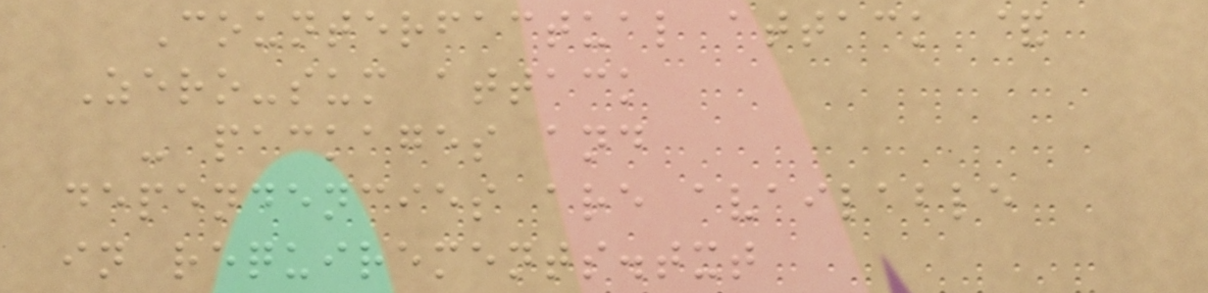Counterfactual attack &
Zero-sum attack
- packages and
dependencies are available
in requirements.txt
